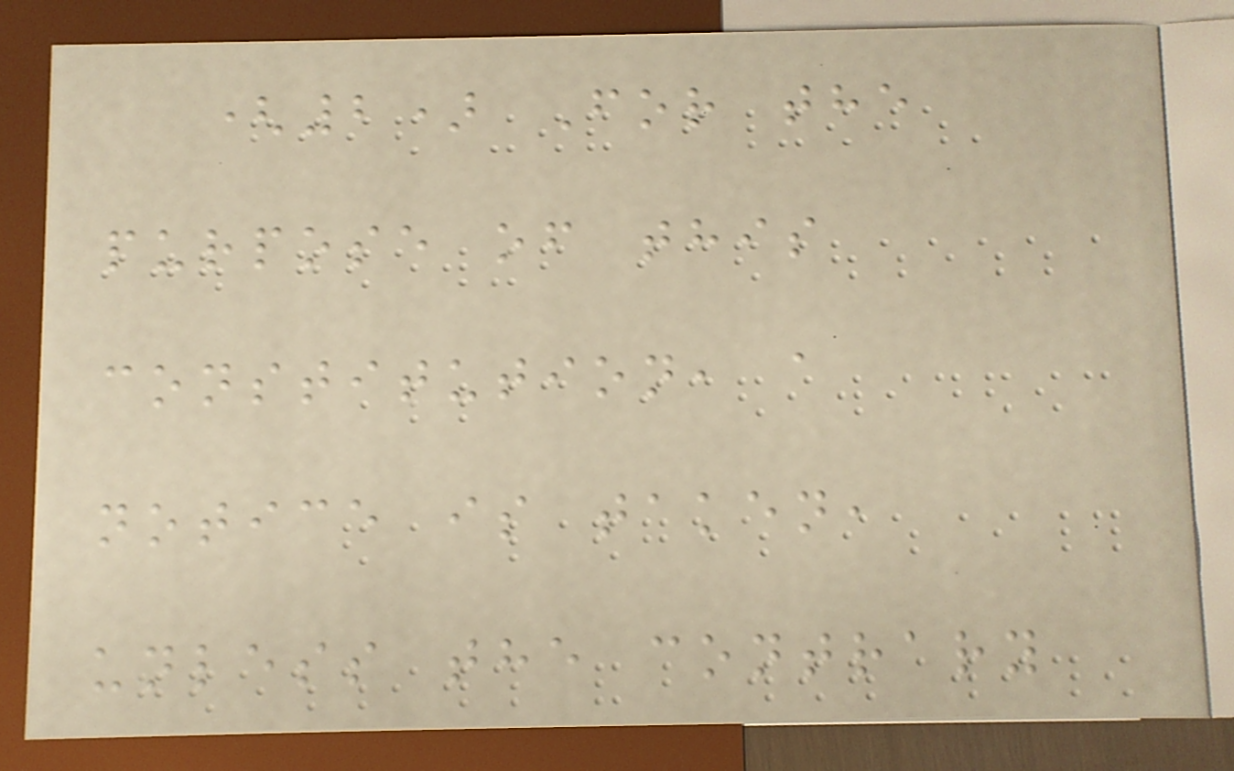(2) For the
purpose of this
constitution, a
notice is taken,
unless the contrary
